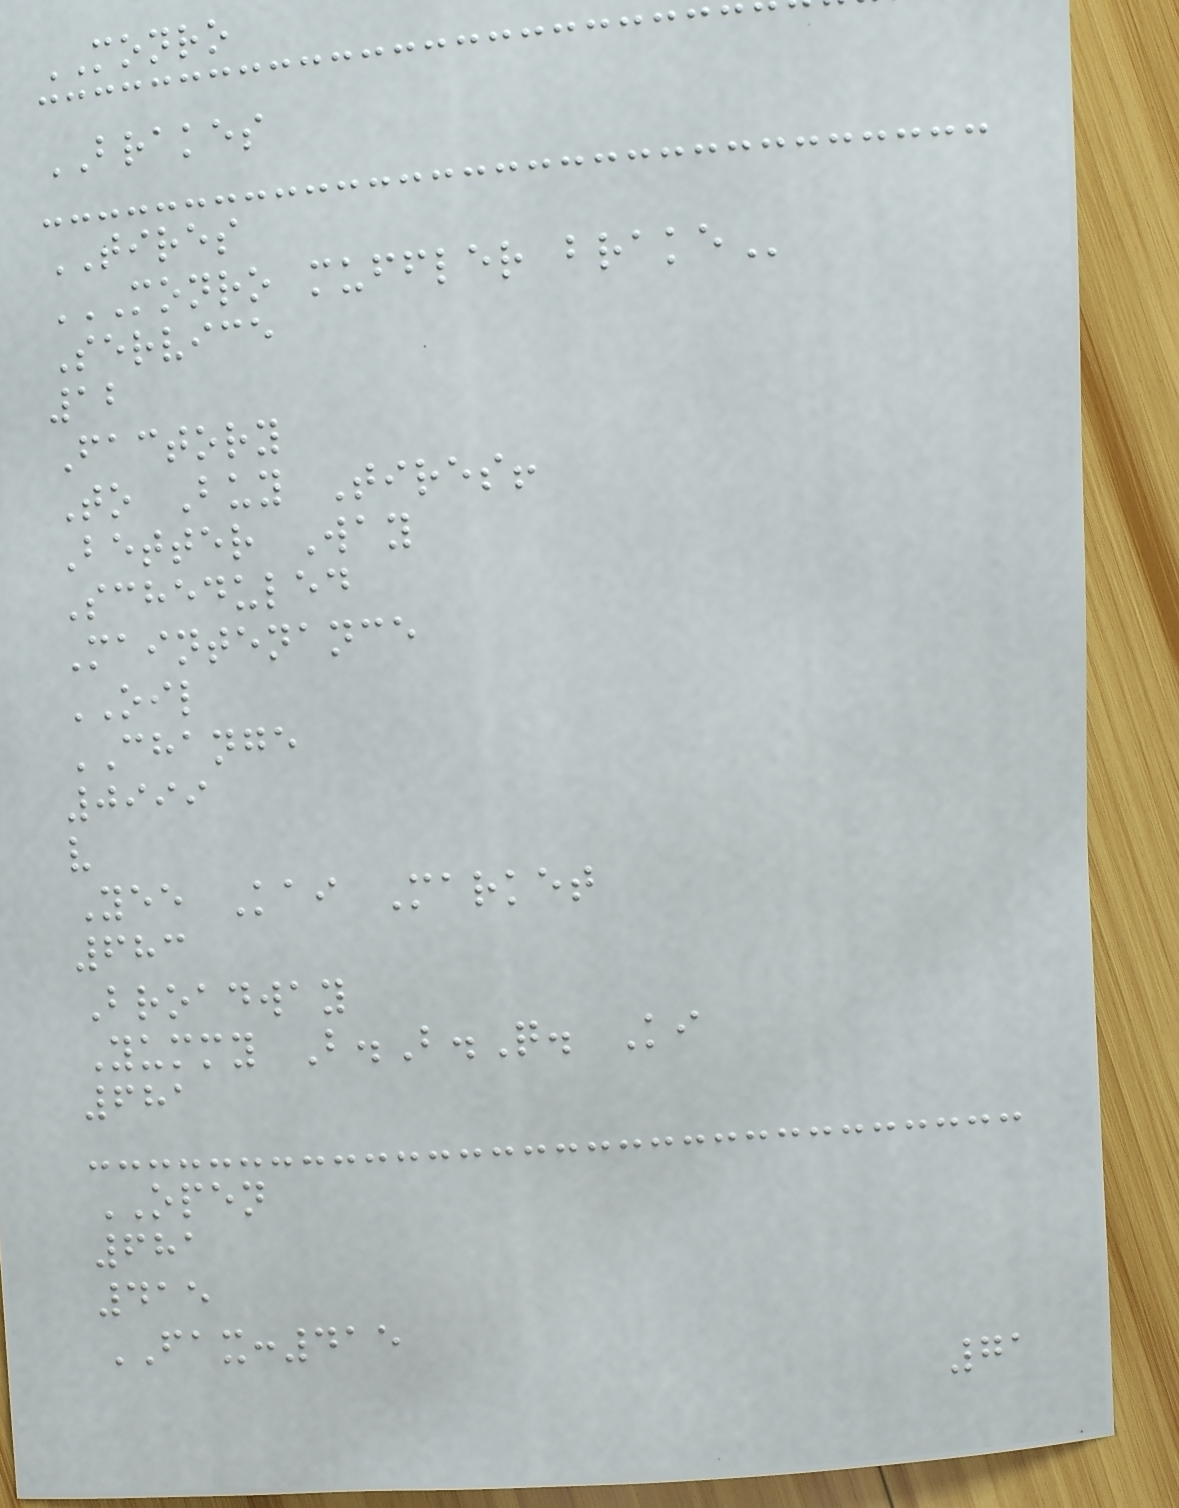MONRO
BRAKES
TIRES
MONRO MUFFLER BRAKE
Service
12
Factory
To Buy Tires!
Better Way
Scheduled
Maintenance
OIL
CHANGE
0999
v
Yee Kai Market
683
Broadway
Yummy B.B.Q. Ki
681
OPEN
681
415
FAX:415
71
